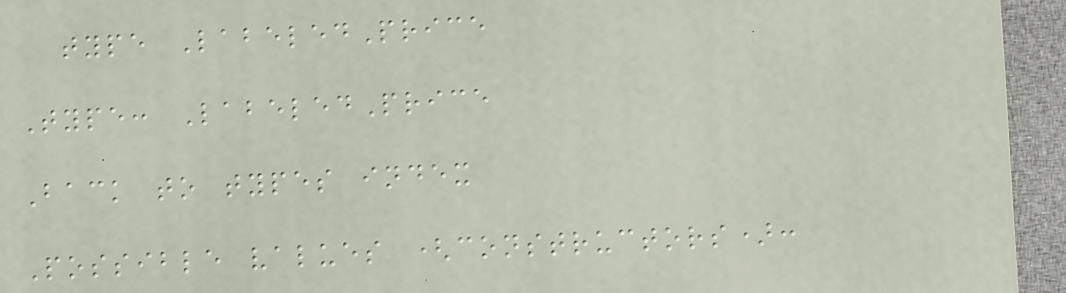type LabeledPrice
Type: LabeledPrice
Back to types index
Possible values (constructors):
